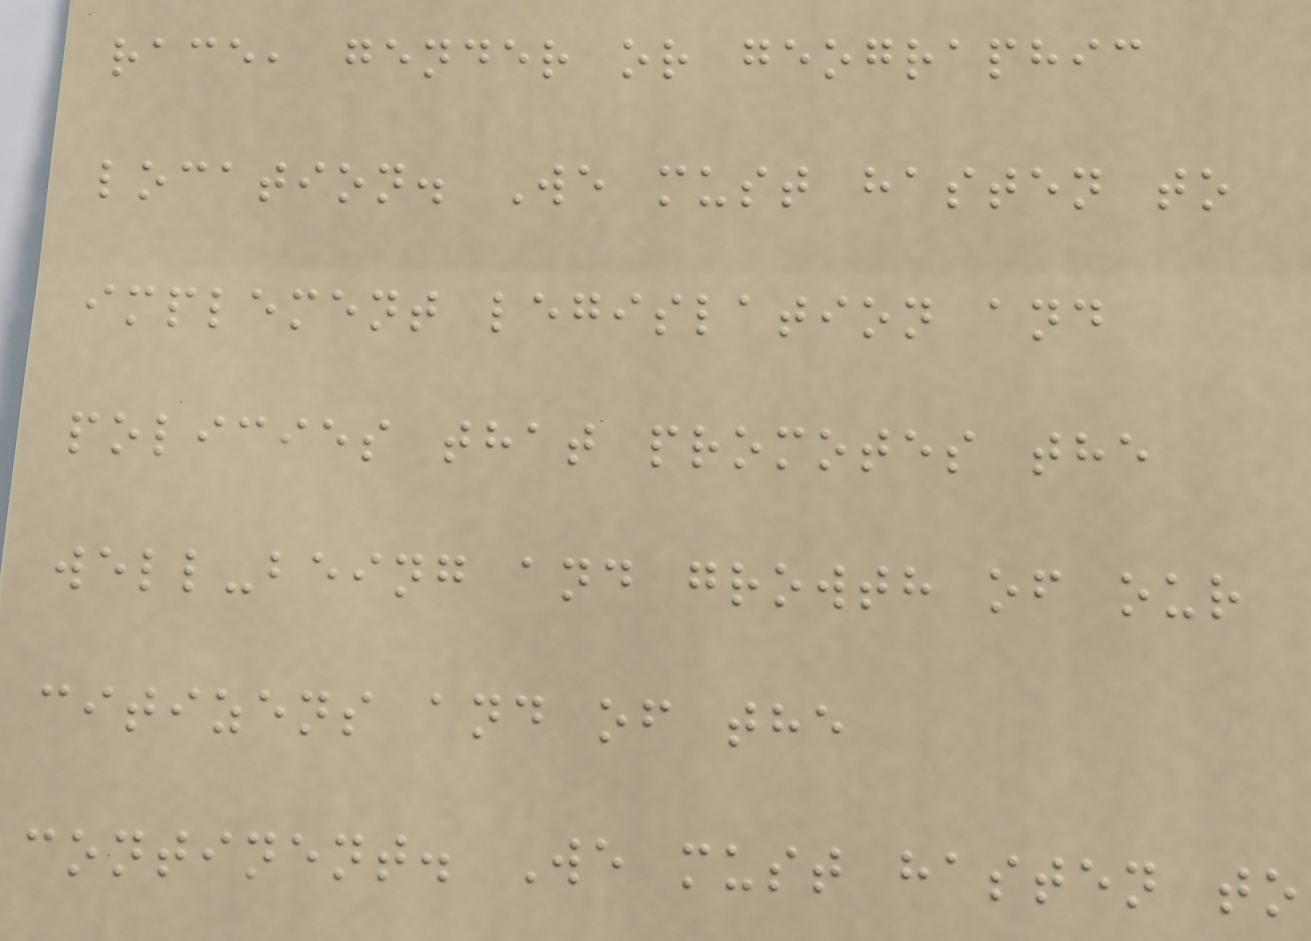race, gender or geographic
location. We must hasten to
implement legislation and
policies that promotes the
well-being and growth of our
citizens and of the
continent. We must hasten to
